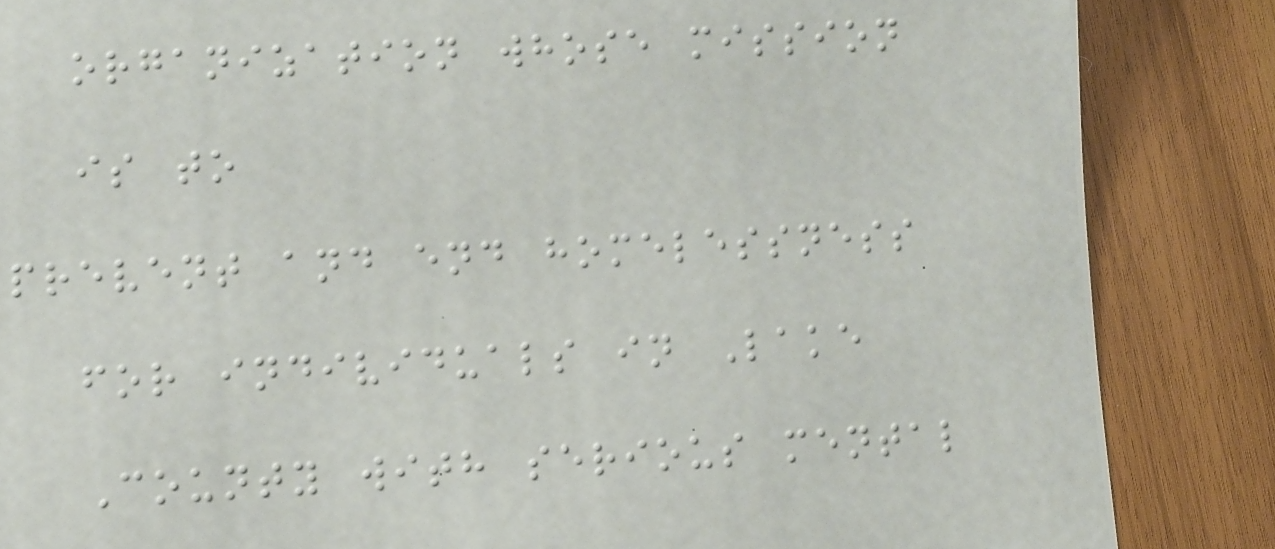organization whose mission
is to
prevent and end homelessness
for individuals in Lake
County with serious mental
